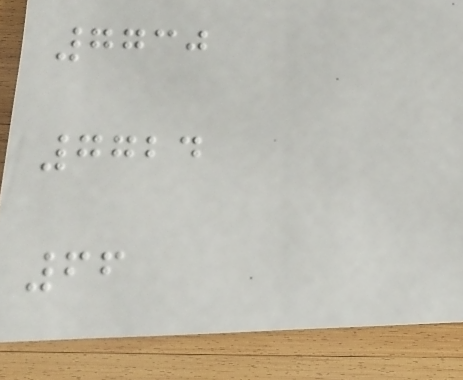7730
7724
66
